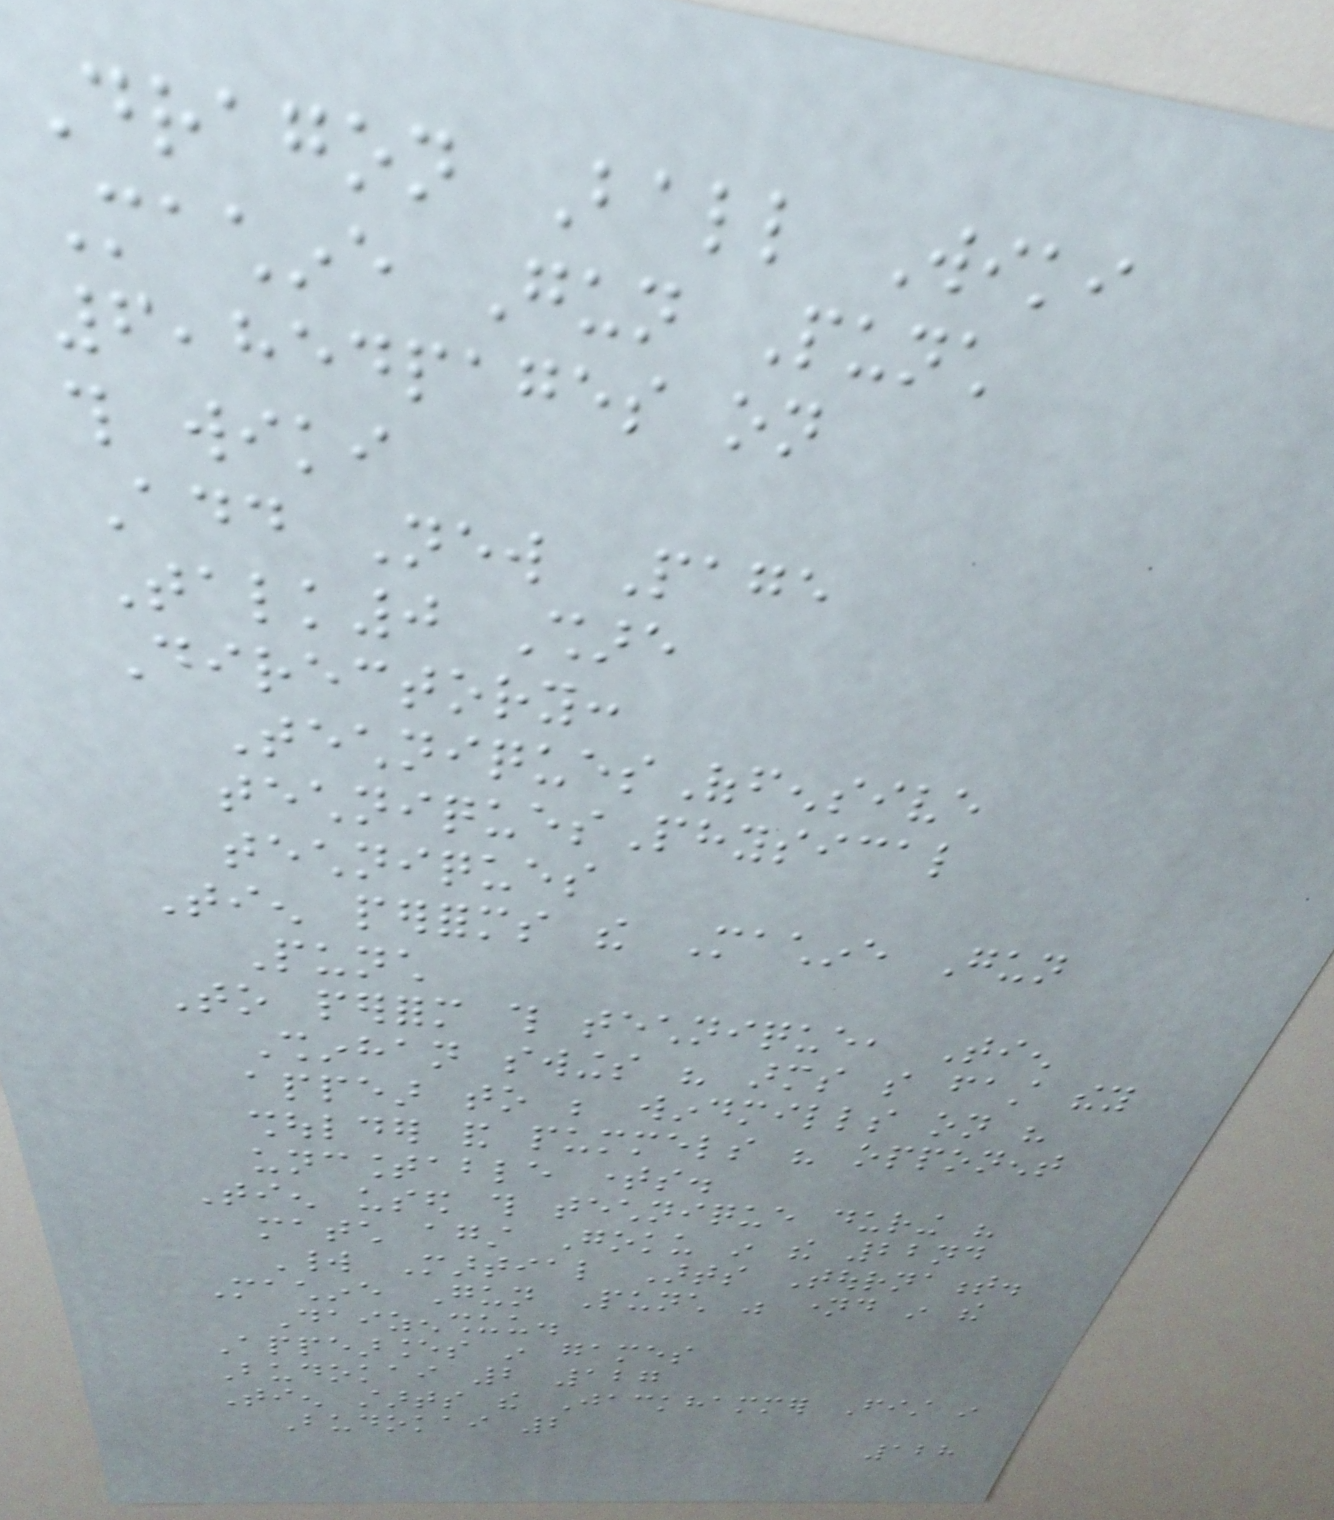Dragon Ball Wiki
Machine Gun Punch
6,854pages on
this wiki
Add New Page
Talk0 Share
Directory:
TechniquesOffensive
techniquesPhysical
techniques
Tien performs the Machine Gun
Punch
To perform this technique, Tien
Shinhan swings his arms so fast they
appear to be windmills on his
shoulder and pummels his opponent
uncountable times.
Tien used this technique during his
match against Goku in the 22nd
World Martial Arts Tournament.
Machine Gun Punch was named in the
Daizenshuu.
Appearances in games
Budokai 2 127
Tien starts the Jackhammer Fist in
Budokai 2
128
